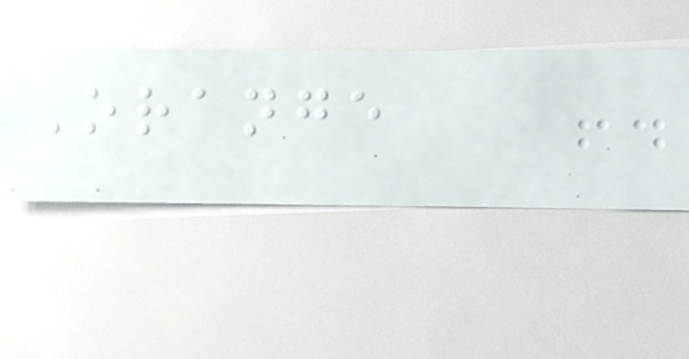Orange
